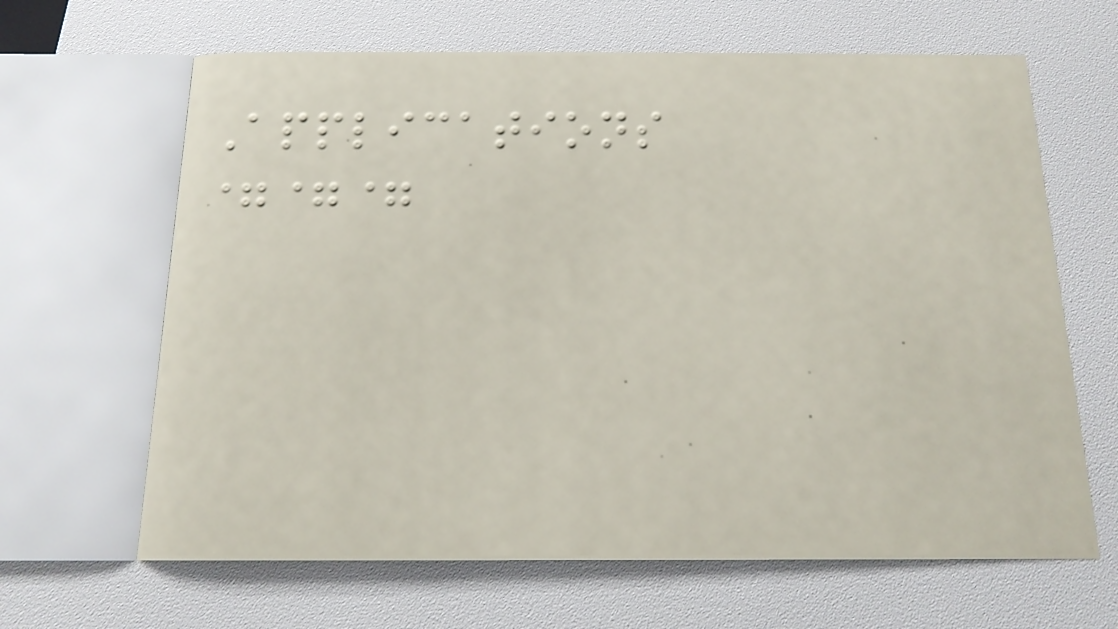Applications
===
